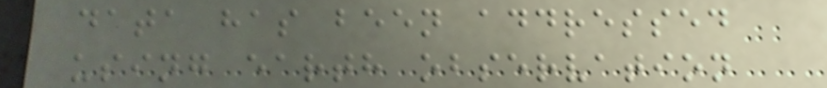data has been addressed
using earth observation
